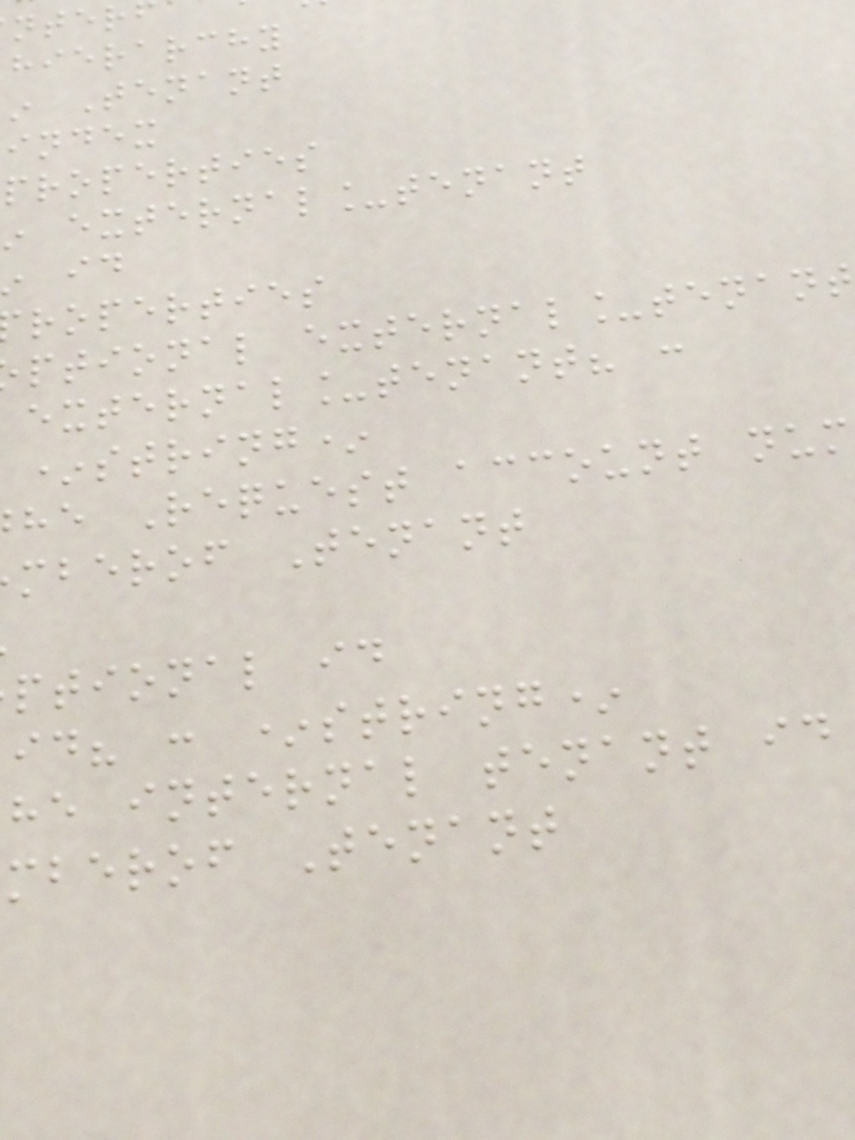hierarchy
Tenant
index
properties
external_tenant
roperties
ptional external_tenant
external_tenant? :
*string*
he Request account num
mberof Tenant
ptional id
id? : *string*
he internal tenant id
mberof Tenant
